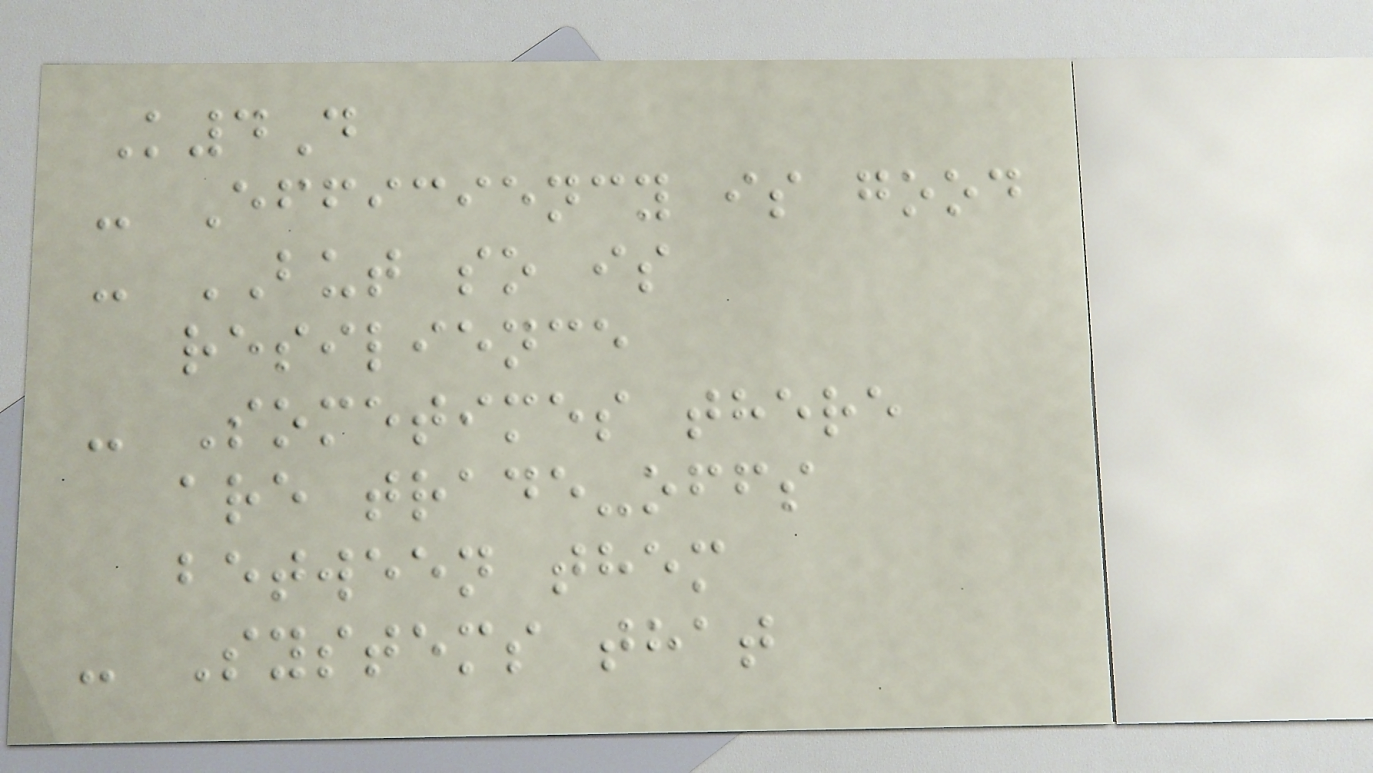K4D
- Efficiency is good
- BUT so is
resilience
- Sometimes there
are trade-offs
between them
- Systems that
